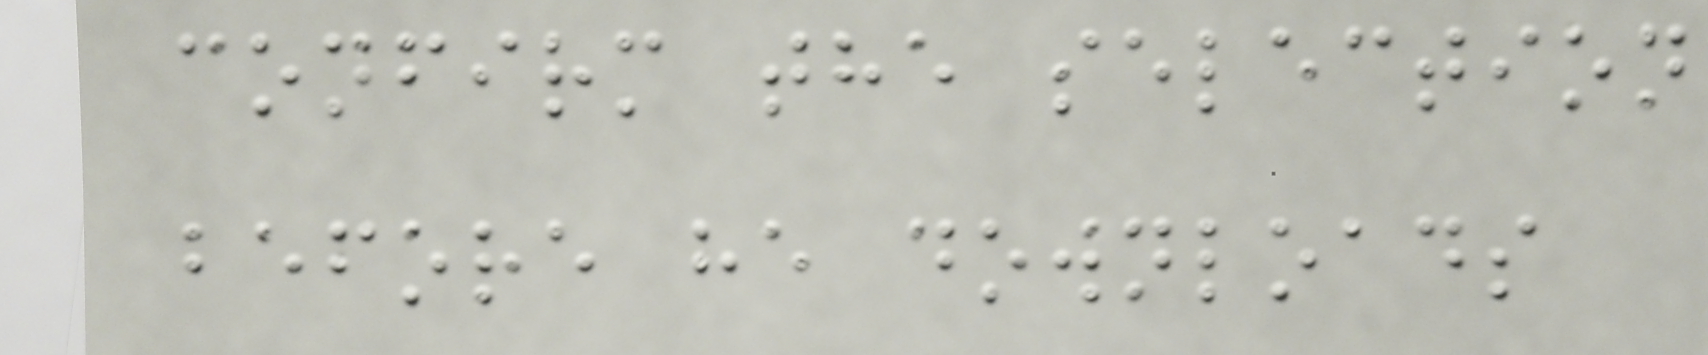confirm the selection
before he downloads
